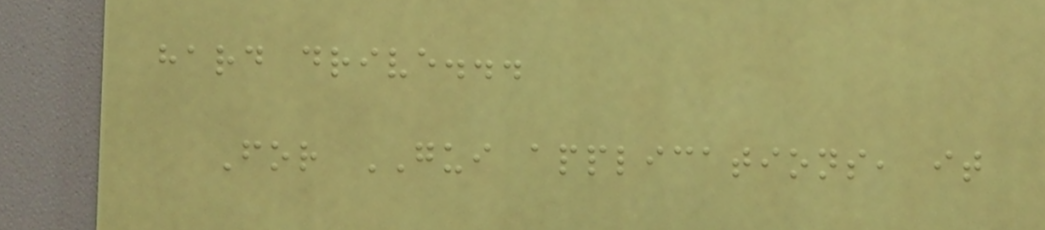hard drive...
For GUI applications, it
